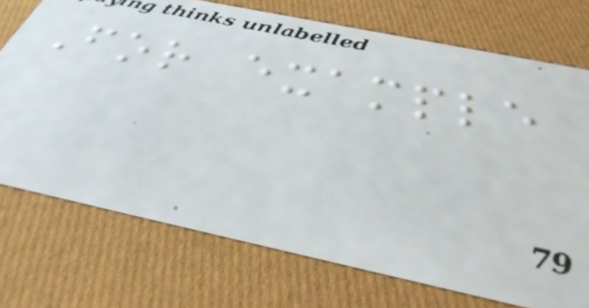For example
